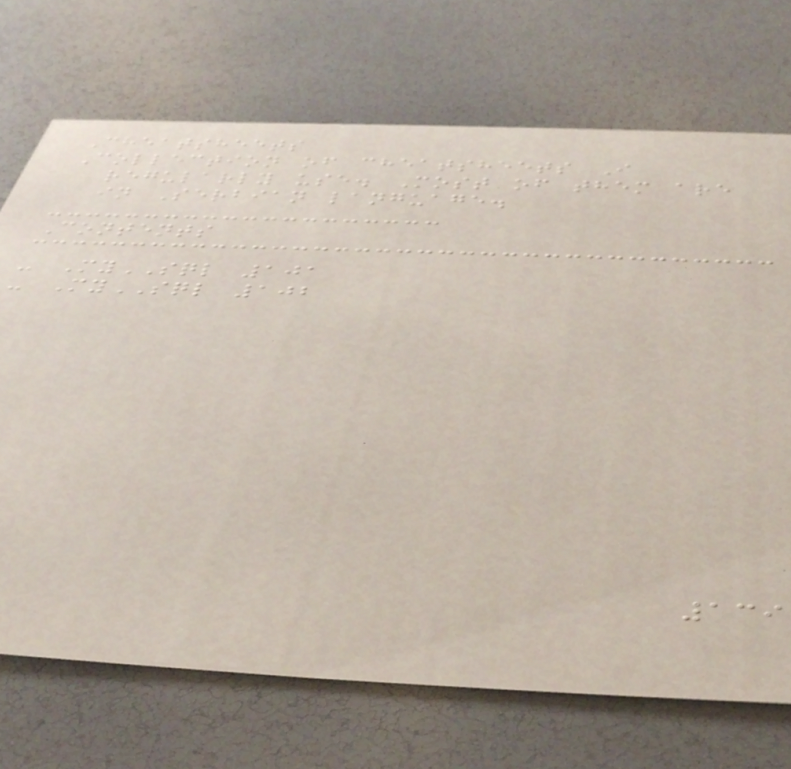Cheatsheets
Collection of cheatsheets I
regularly use. Most of them are
in Serbian language.
Contents
- MySQL 101
- MySQL 102
139
